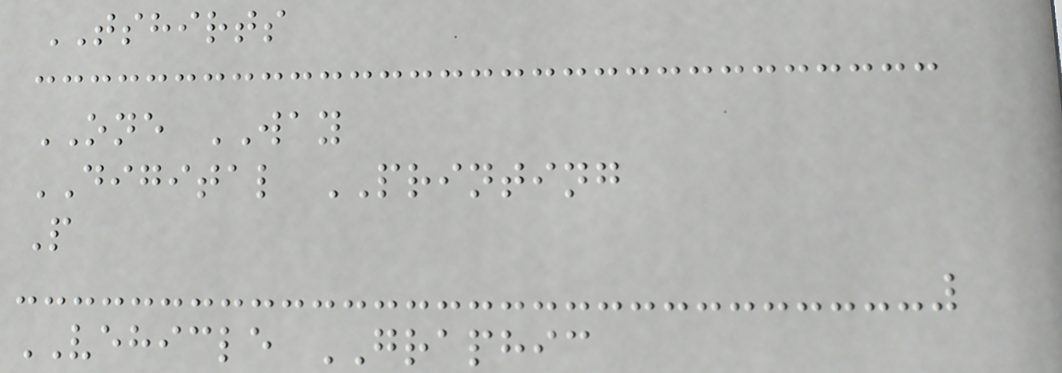TSHIRTS
ONE WAY
DIGITAL PRINTING
P
VEHICLE GRAPHIC
